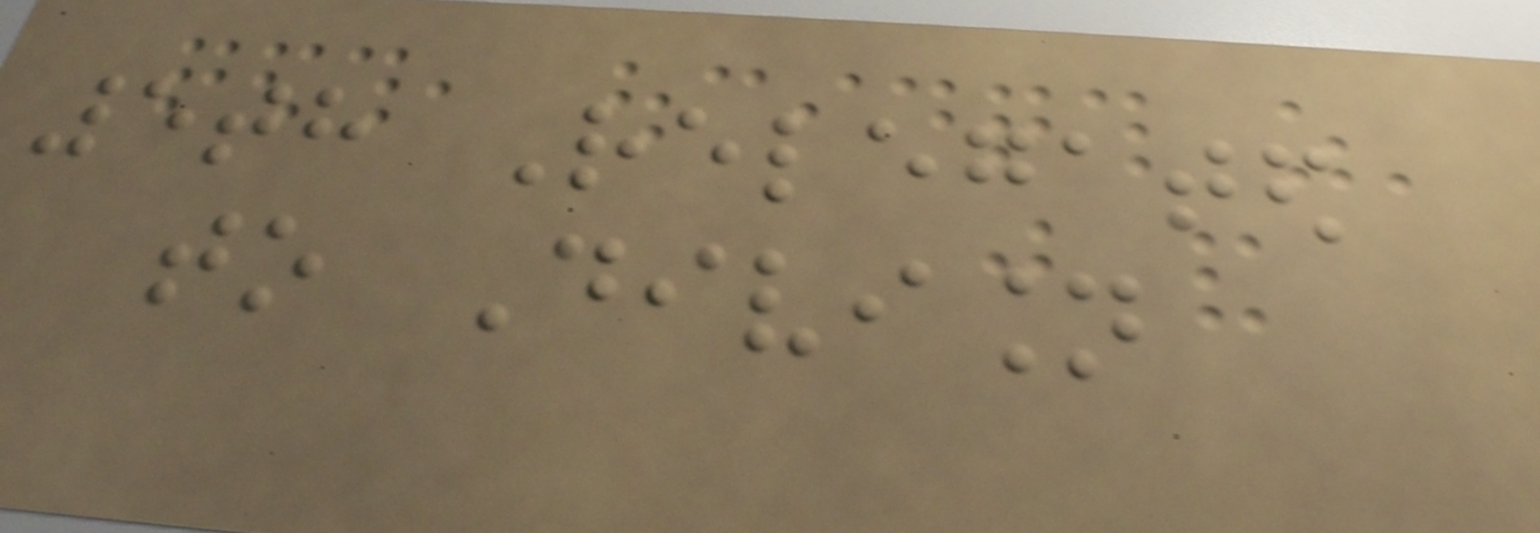5th Relegated
to Division
